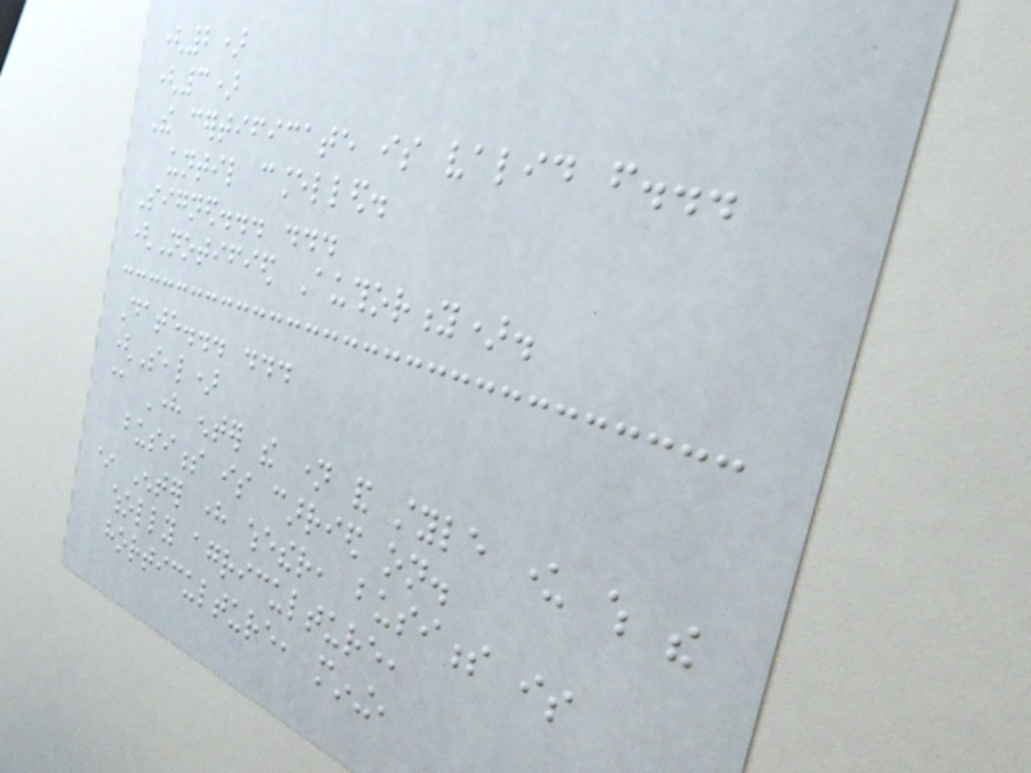(2)
(3)
The certificate is valid from...
until cancelled.
Signed... ...
(Notified Authority).
Date... ...
(Seal)
@ Here enter the name and style under which the
business is carried on.
* Enter here whether, business is
wholly agriculture,
horticulture, mining,
